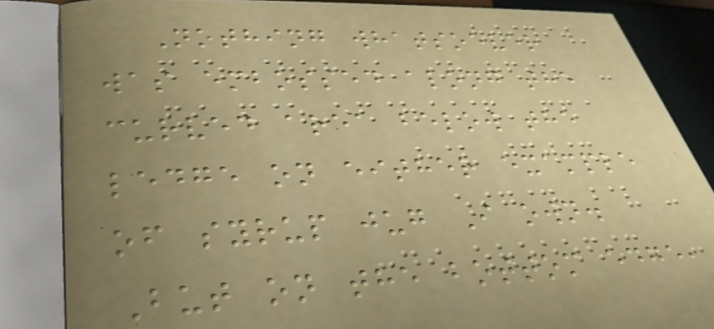Nothing whatsoever
was embossed along the
curved area below the
ledge on either example
of syrup jug I own.
But on the bottom edge,
